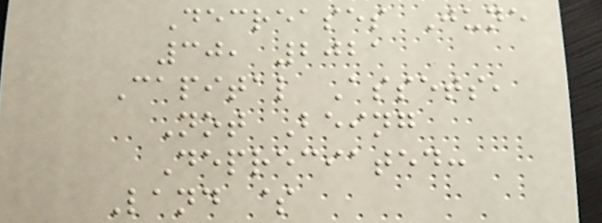Decreases June
30, 2021
Capital Assets,
Not Being
Depreciated:
Land $
